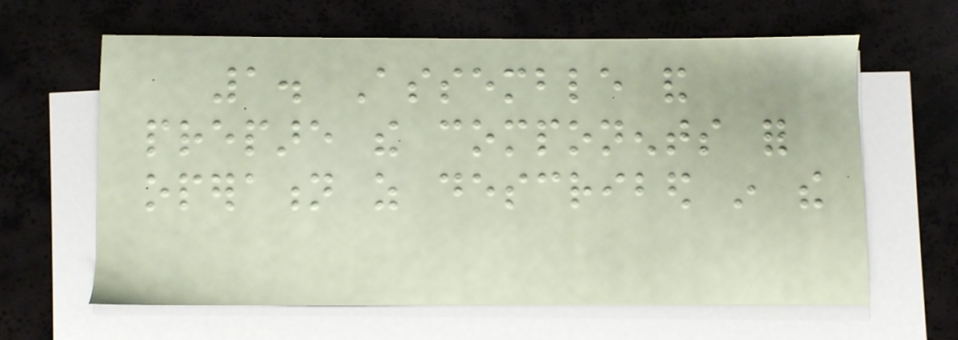1. Assemble and
prepare the components for
operation as described in the
